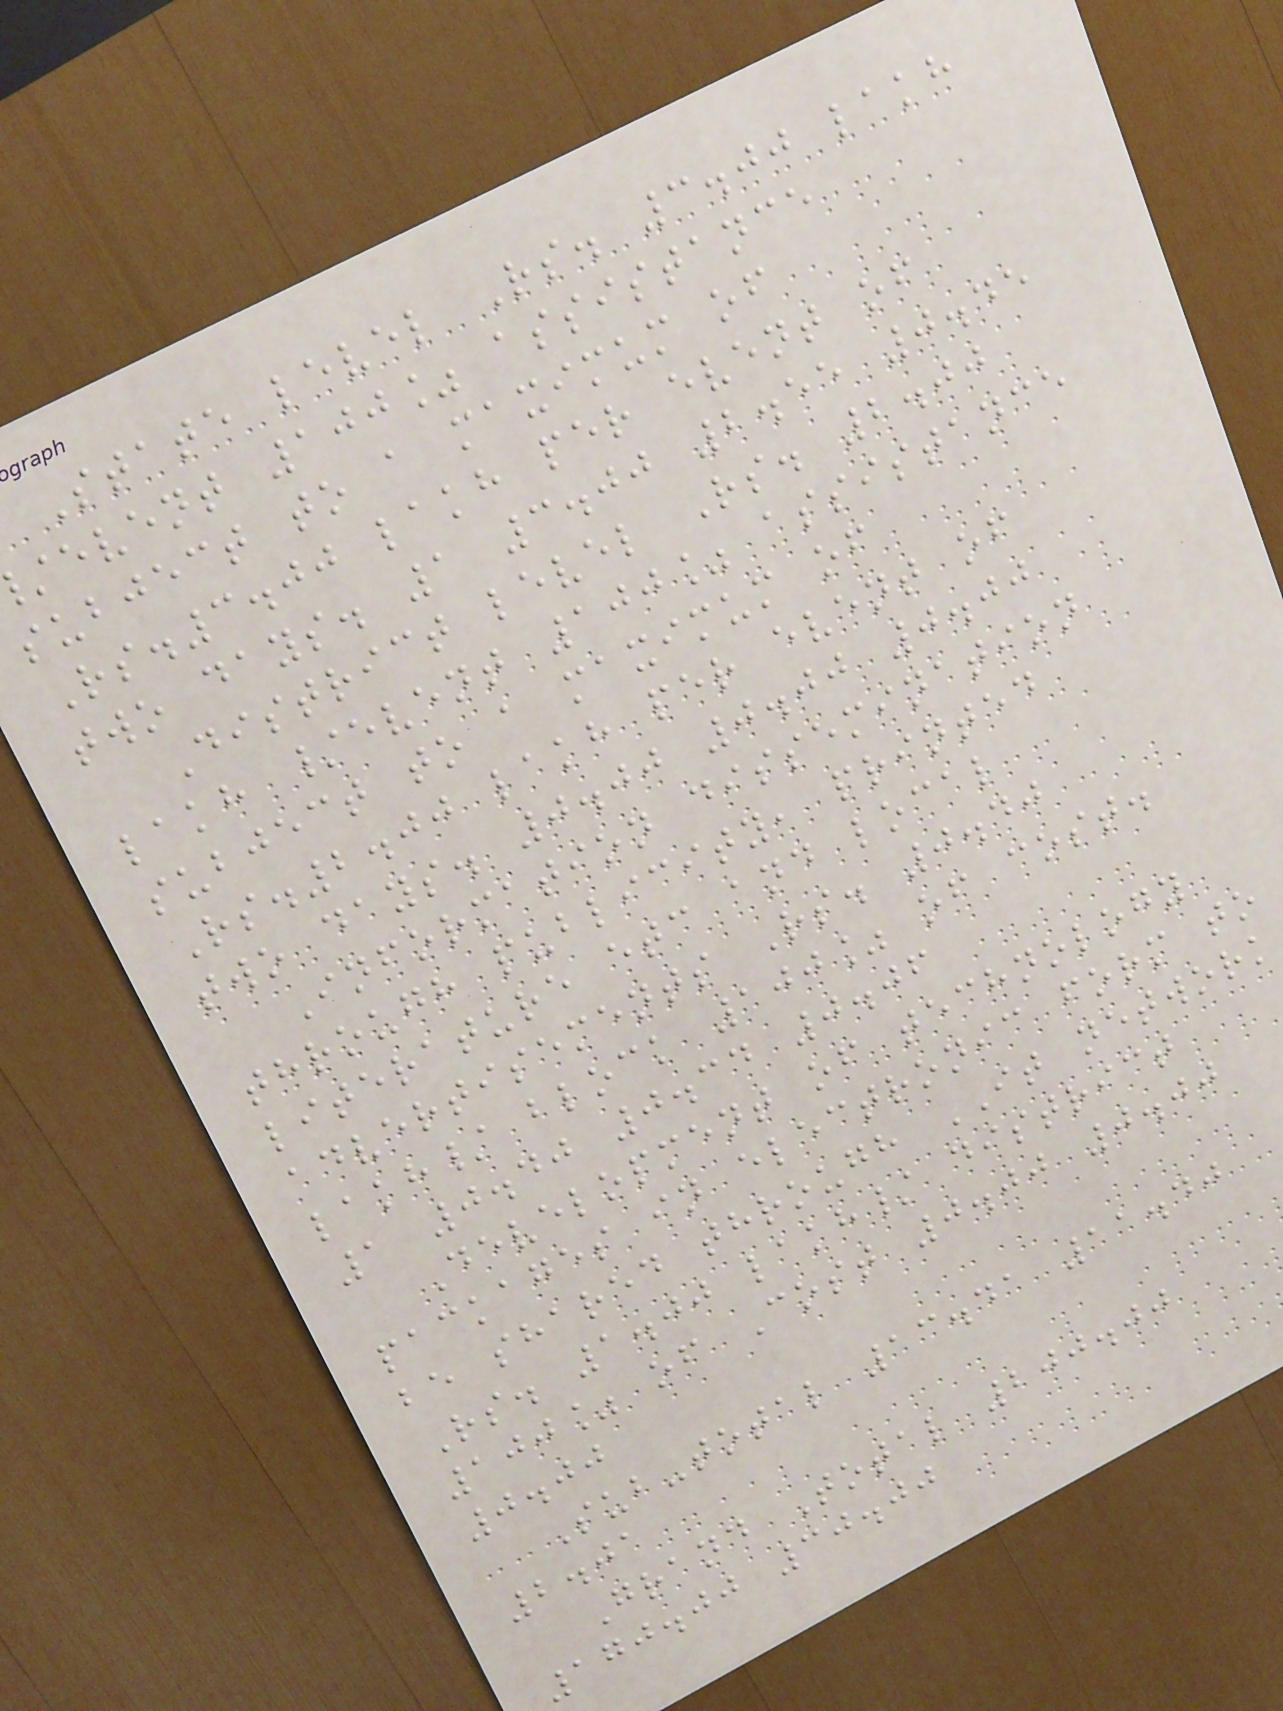State level Rs. 3.00 lakh
event 100% assistance
subject to a maximum of
Rs.3.00 lakh per event of
two days. 1 3.00 2.55 0.45
District level Rs. 2.00
lakh /event 100% assistance
subject to a maximum of
Rs.2.00 lakh per event of
two days. 0.00 0.00 0.00
Information dissemination
through publicity, printed
literature etc and local
advertisements Rs. 0.40
lakh/ block 100% of cost.
1 0.40 0.34 0.06
Development of technology
packages in electronic form to
be shared through IT network
Rs. 1.00 lakh/ district
100% of Cost 0.00 0.00
0.00
Sub-total 13.41 11.40
2.01
Grand Total 200.00
170.00 30.00
